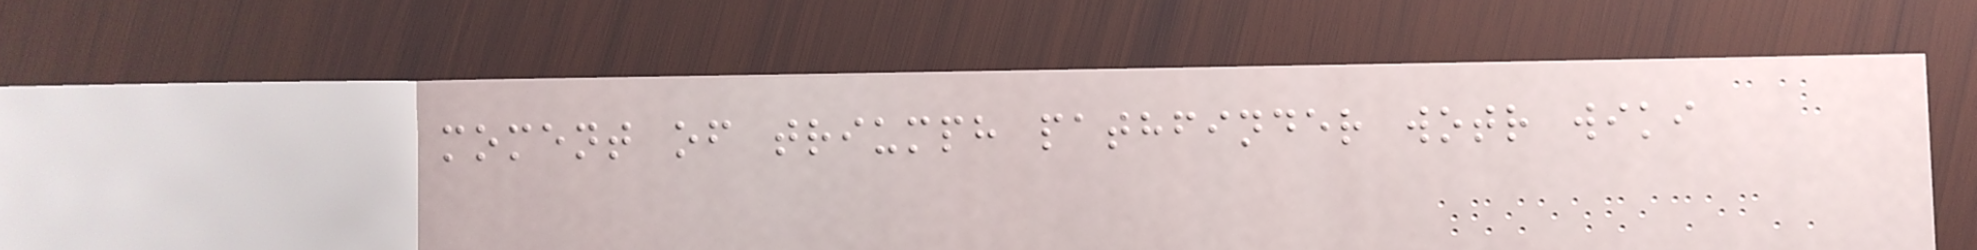moment of triumph pathfinder wotr wiki
